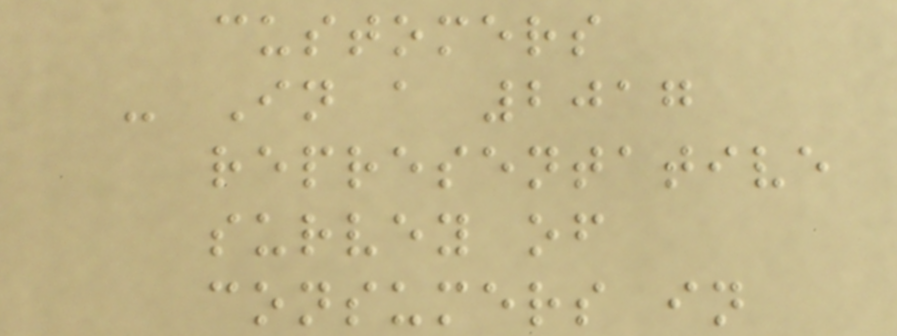customers
- In a 2017
representative
survey of
consumers in
